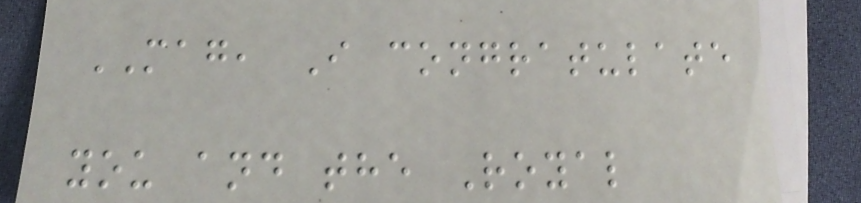MAG, I congratulate
you and the Royal
